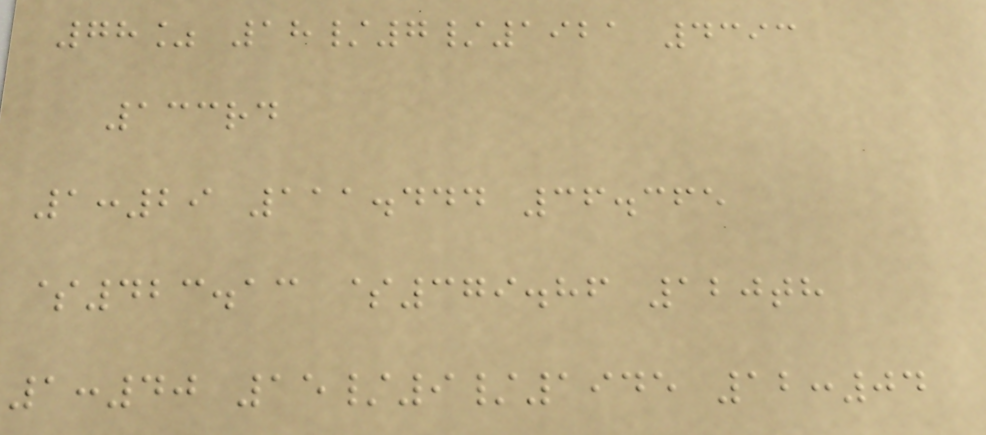78% 18/7/1921 4393
133rd
1:29 111.444 36.365
$423.13 $379.86 120th
1:40 15/9/1945 12:04
